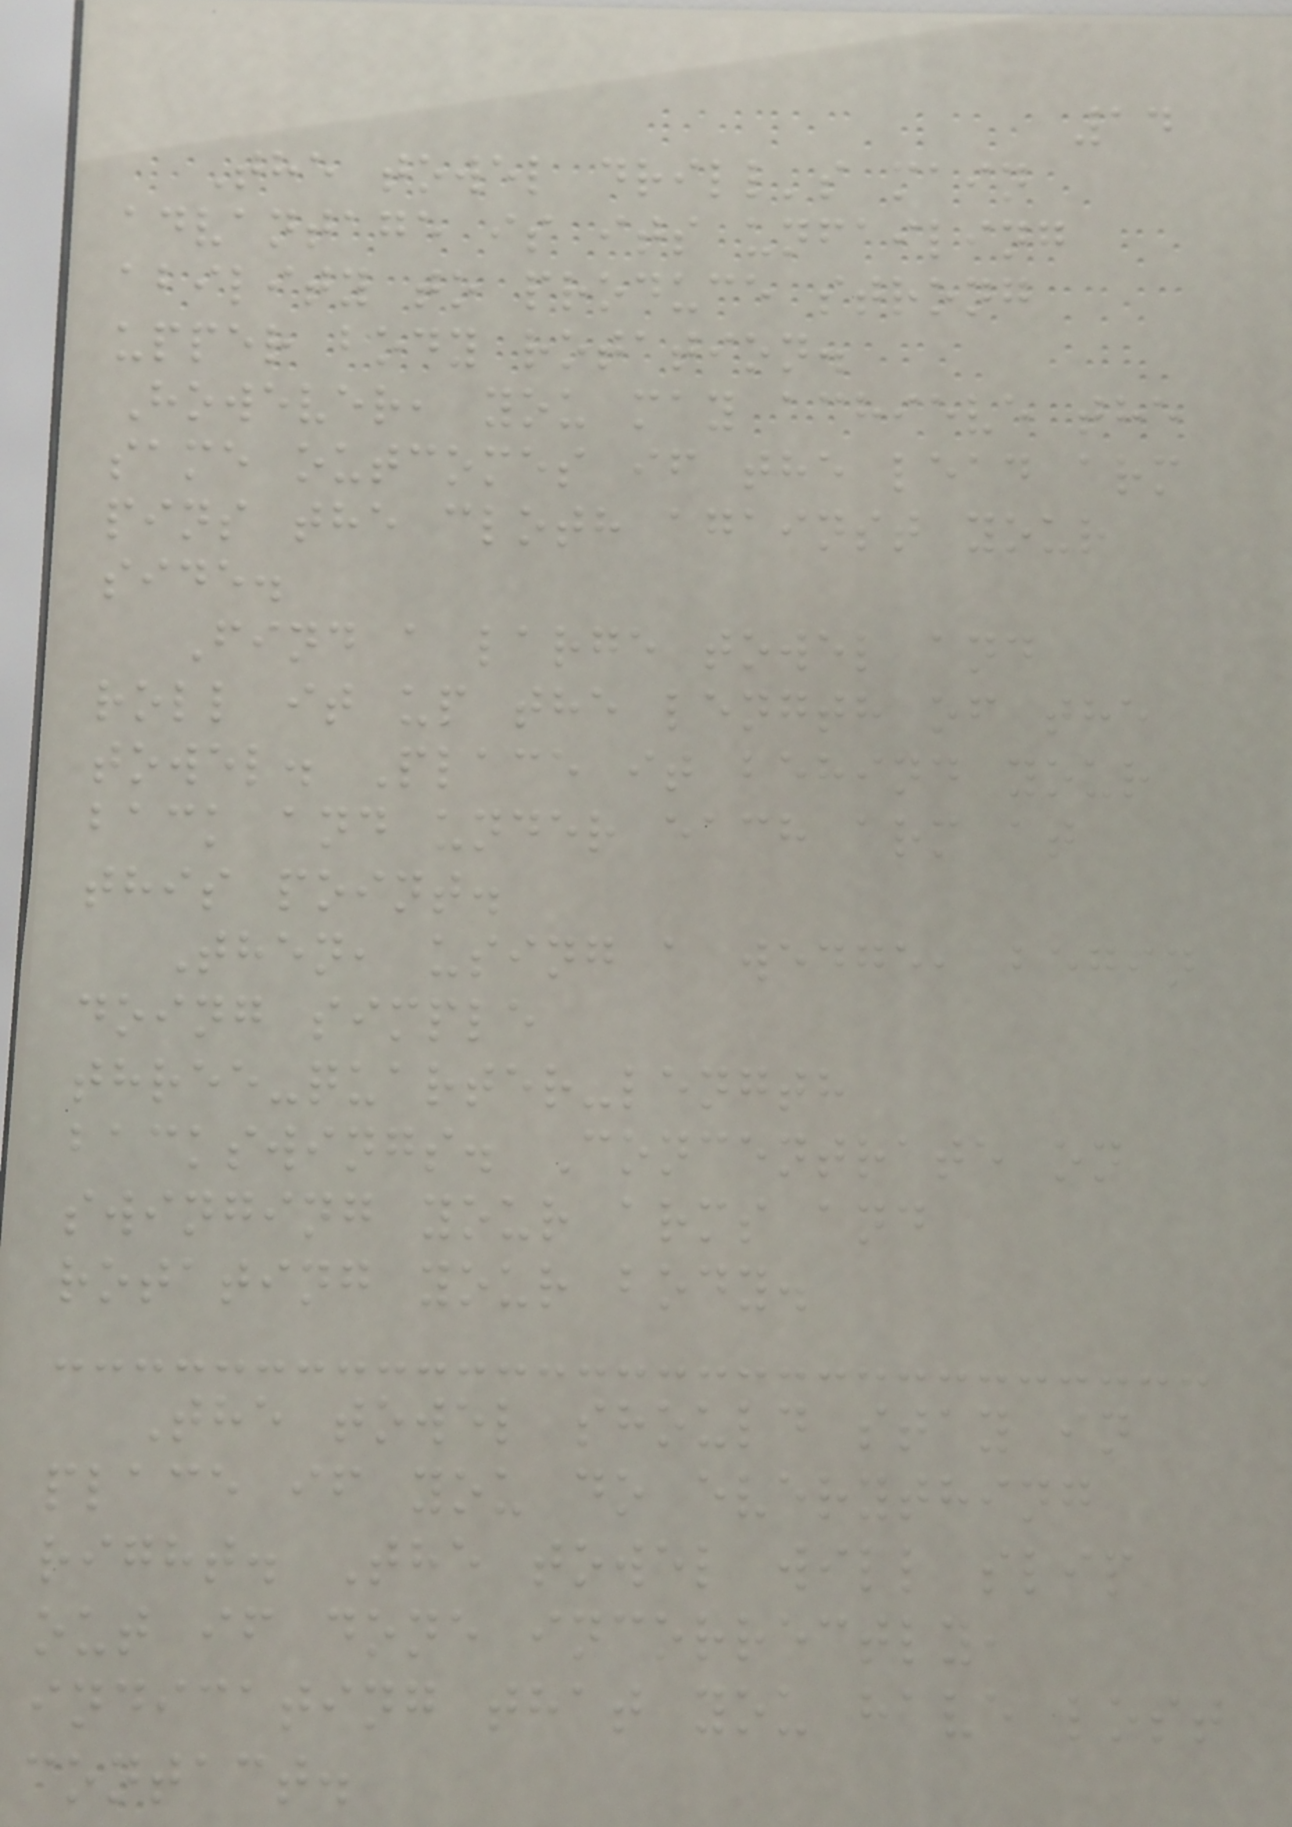14
The towel drill's main
advantage is its unfailing
ability to produce strong
upper body rotation.
However, you may achieve the
same outcomes if the lead arm
pins the cloth against your
side.
Find a large towel and
roll it up the length of the
towel. Place it behind your
back and under each arm at
this point.
Then, using a wedge, begin
doing simple
three-quarter-length
backswings. Concentrate on
swinging your arms and
rotating your body.
The towel should stay in
place if you do everything
right. The towel will slip
out if done incorrectly,
indicating that you have lost
contact.
